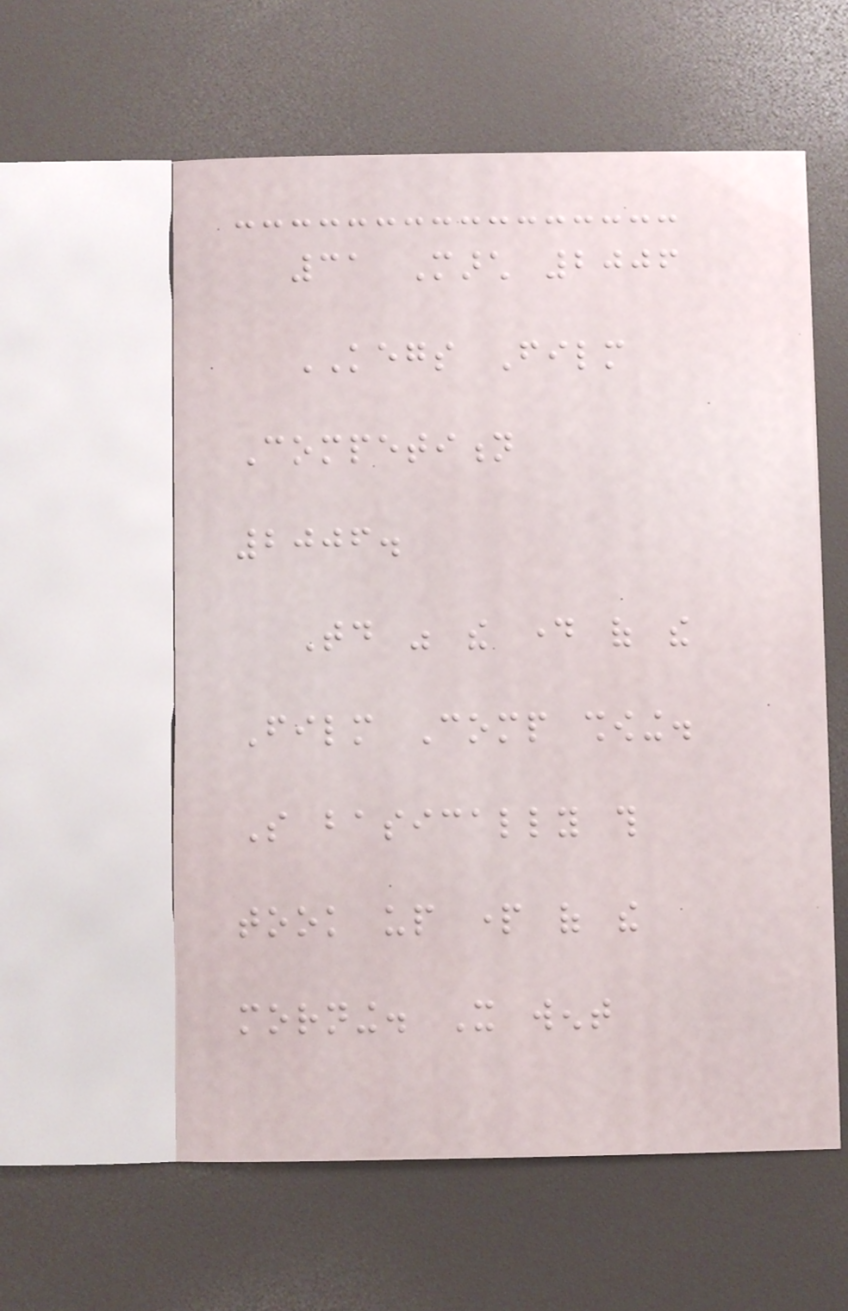31 March 2006
KEGS Film
Competition
2006.
Today was the day of the
Film Comp showing.
So basically this
took up part of the
morning. It went
